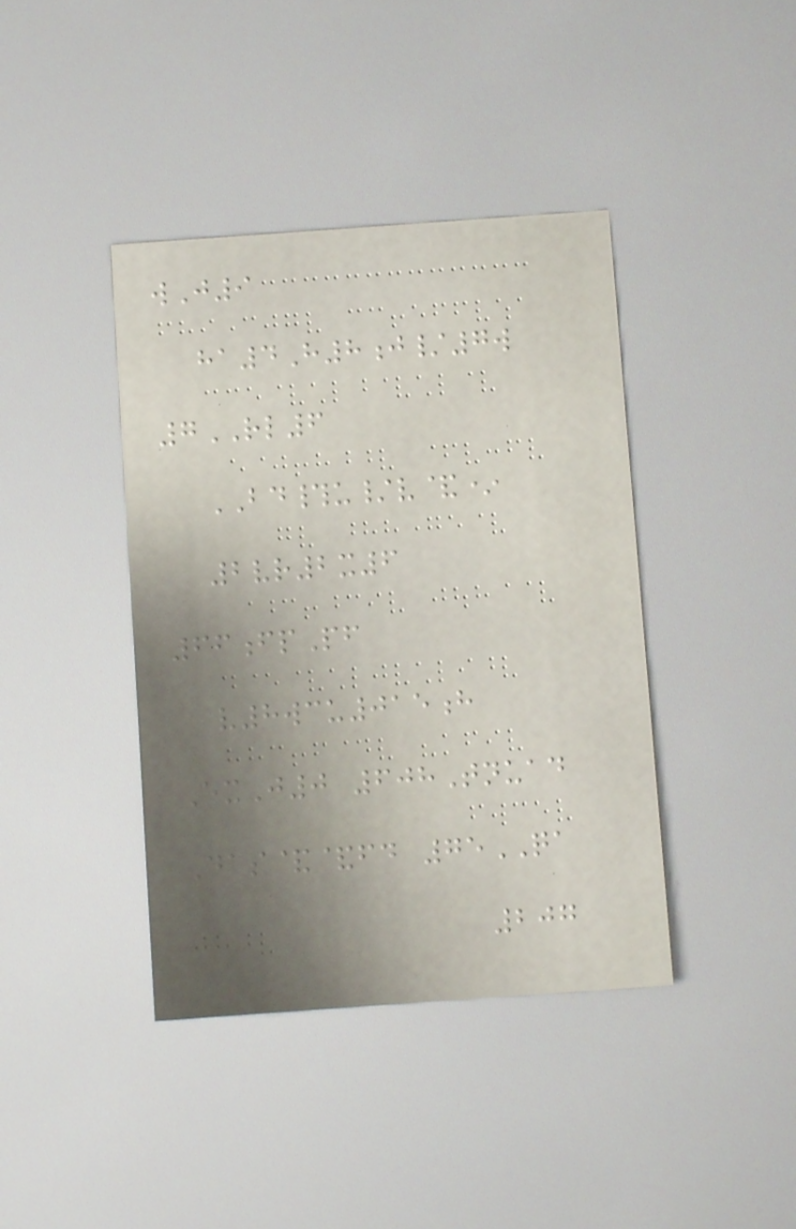wJ9
ha4H8j/7w
7RL6
BD#u/v&*
2vr2x6
66fpPf
v8wcu015h
ExJ0 608Tnuad
Das&&fd 75QA
207
